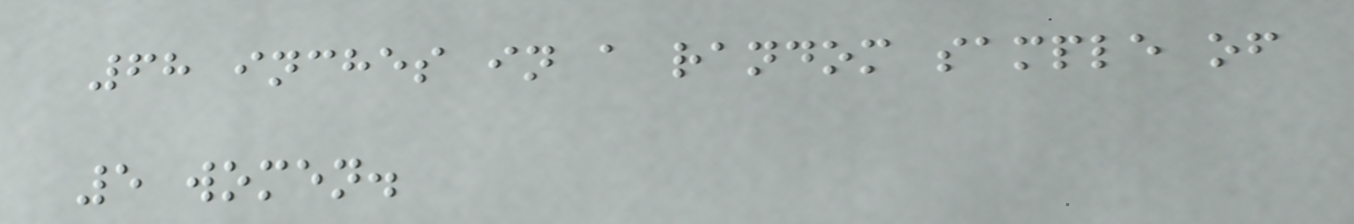68 inches in a random sample of
5 women.
